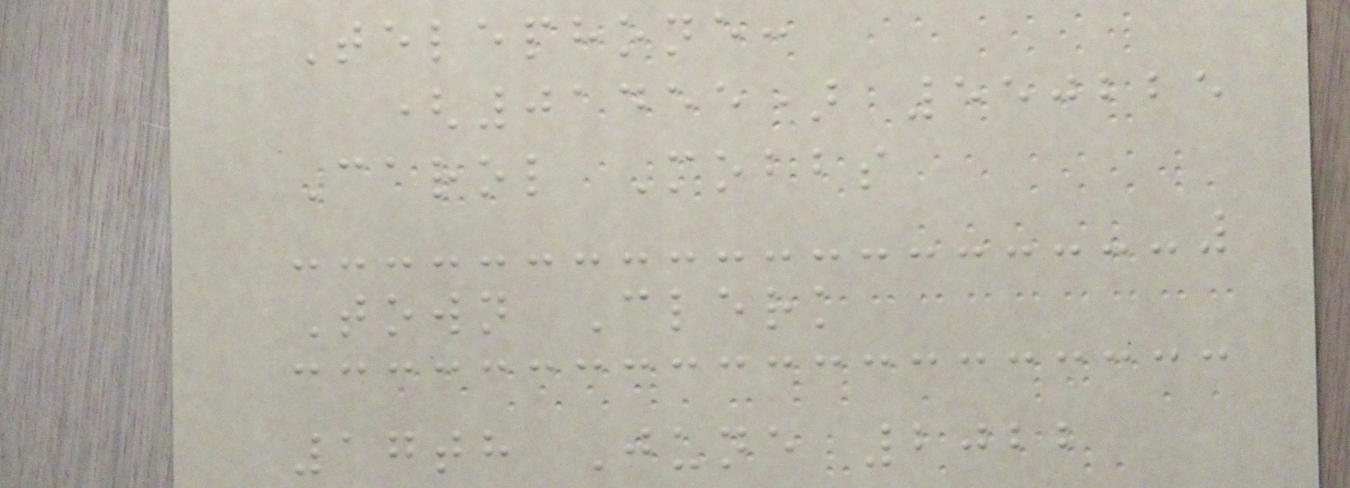Telephone:
(01455) 550225
Carol Mobbs
Town Clerk
17th June 2022
